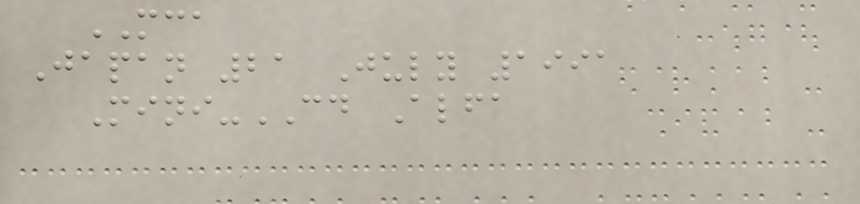MCA
Japan 21 July 1991
Mini-CD Alfa
